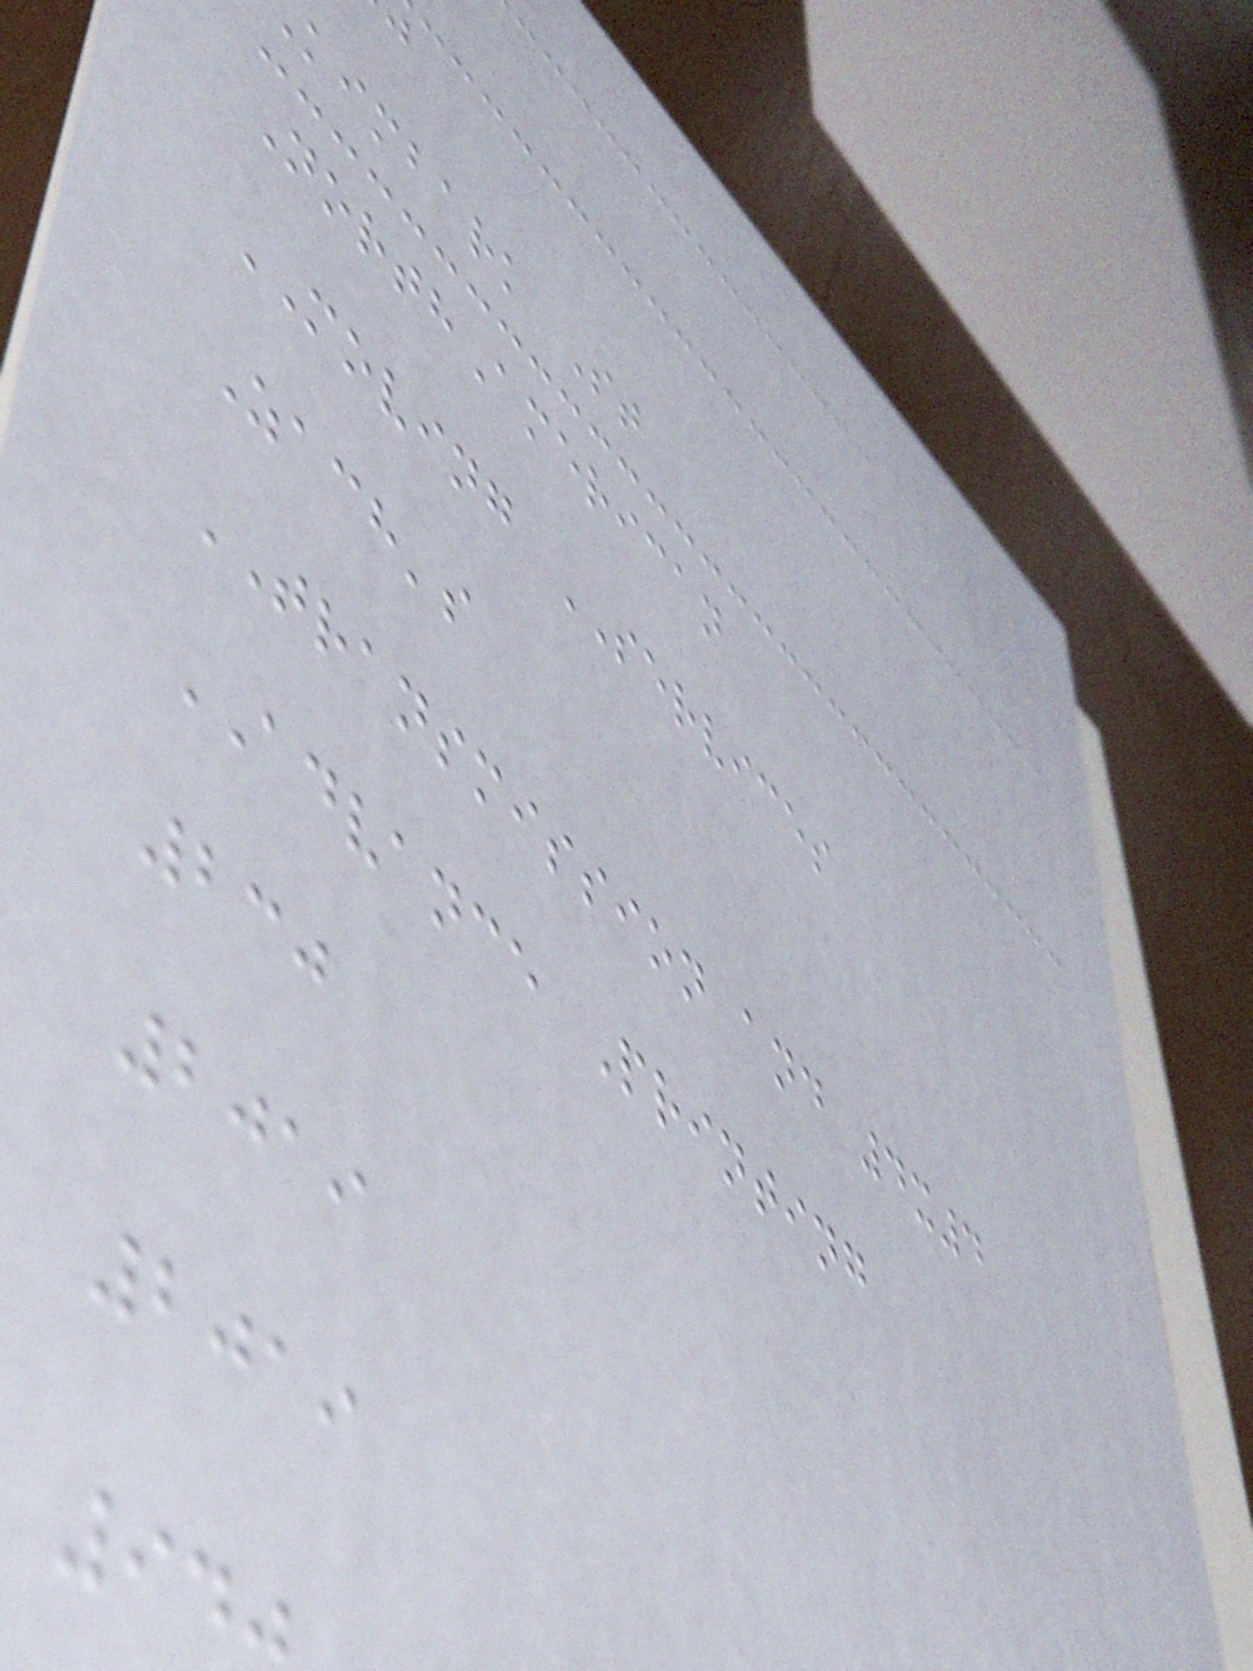kimbark St
NorthAmerican
MOVING SERVICES
Zach's
TRANSMISSION and 4x4
ADVANCE Printing
230
2019
2019
